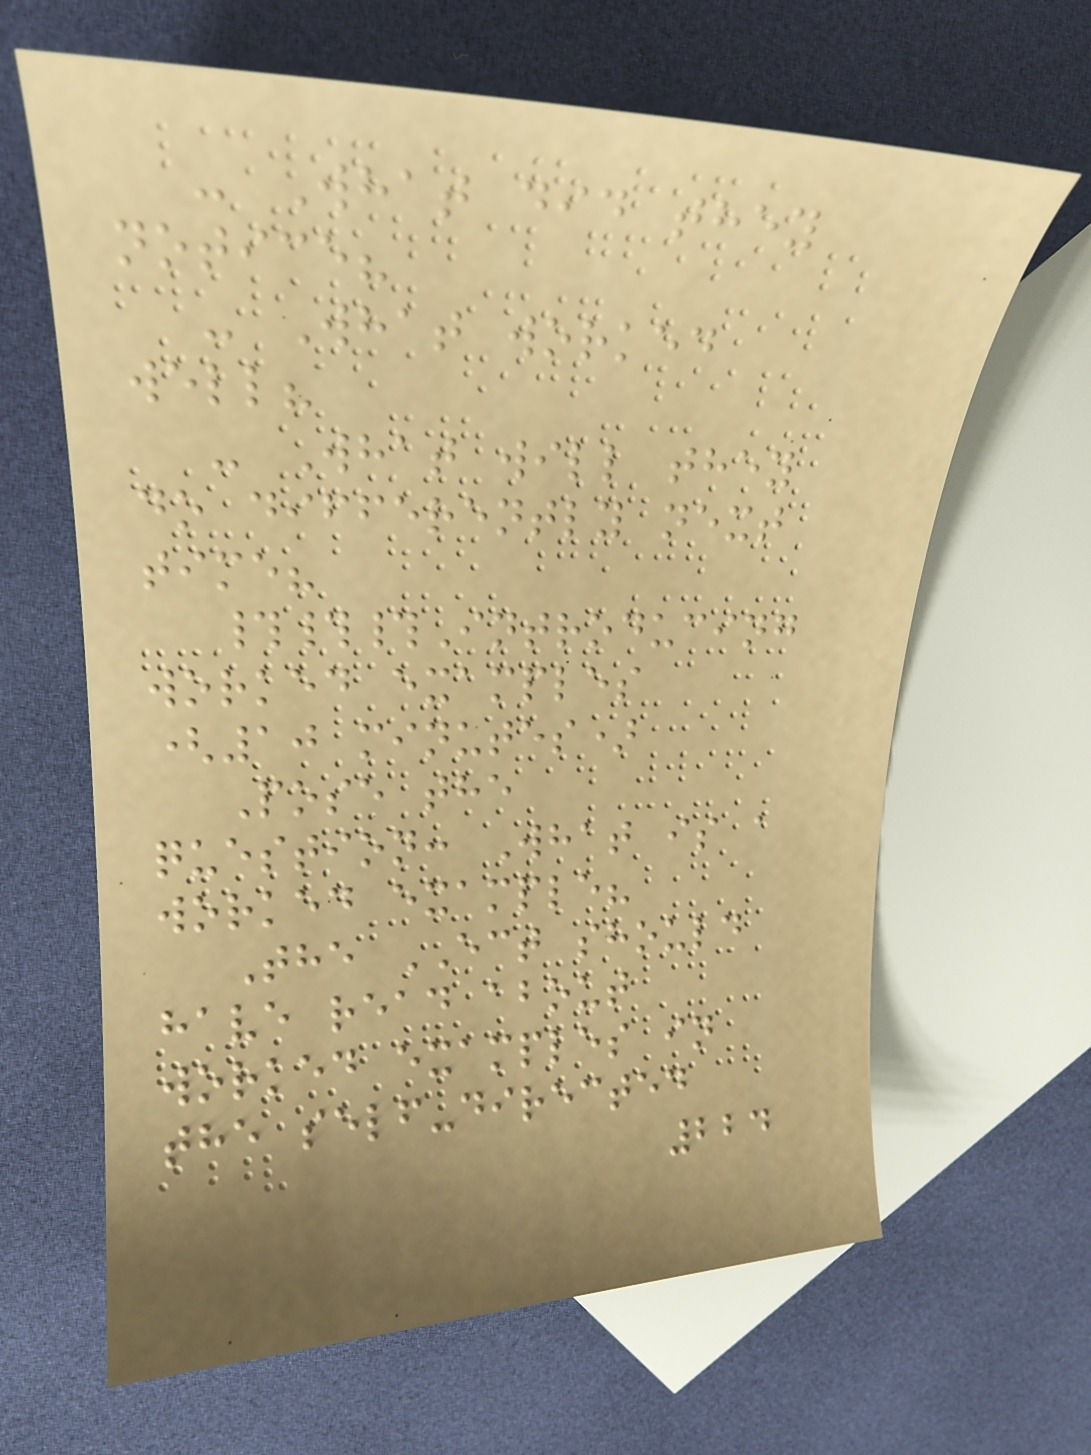- What did they
notice?
- What worked
well?
- What will they
do differently next
time?
###Introducing
worked examples
(10 minutes)
Pose the
question: What is a
worked example?
The ECT should
have read about
worked examples in
the self-directed
224
